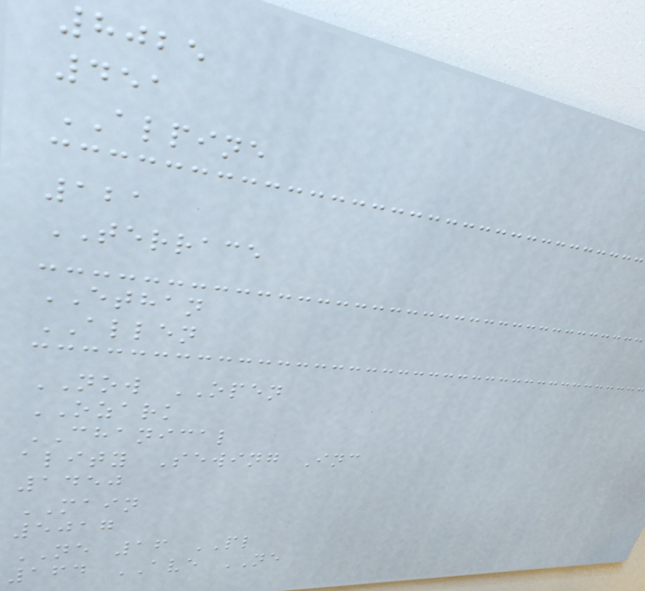8025
451
ALPINE
121
TERRACE
ETHAN
ALLEN
NOW OPEN
OZARK
CHANICAL
ality Sewing Inc
1450
MAIN
5017
NE 16 PL
164 AVE NE
